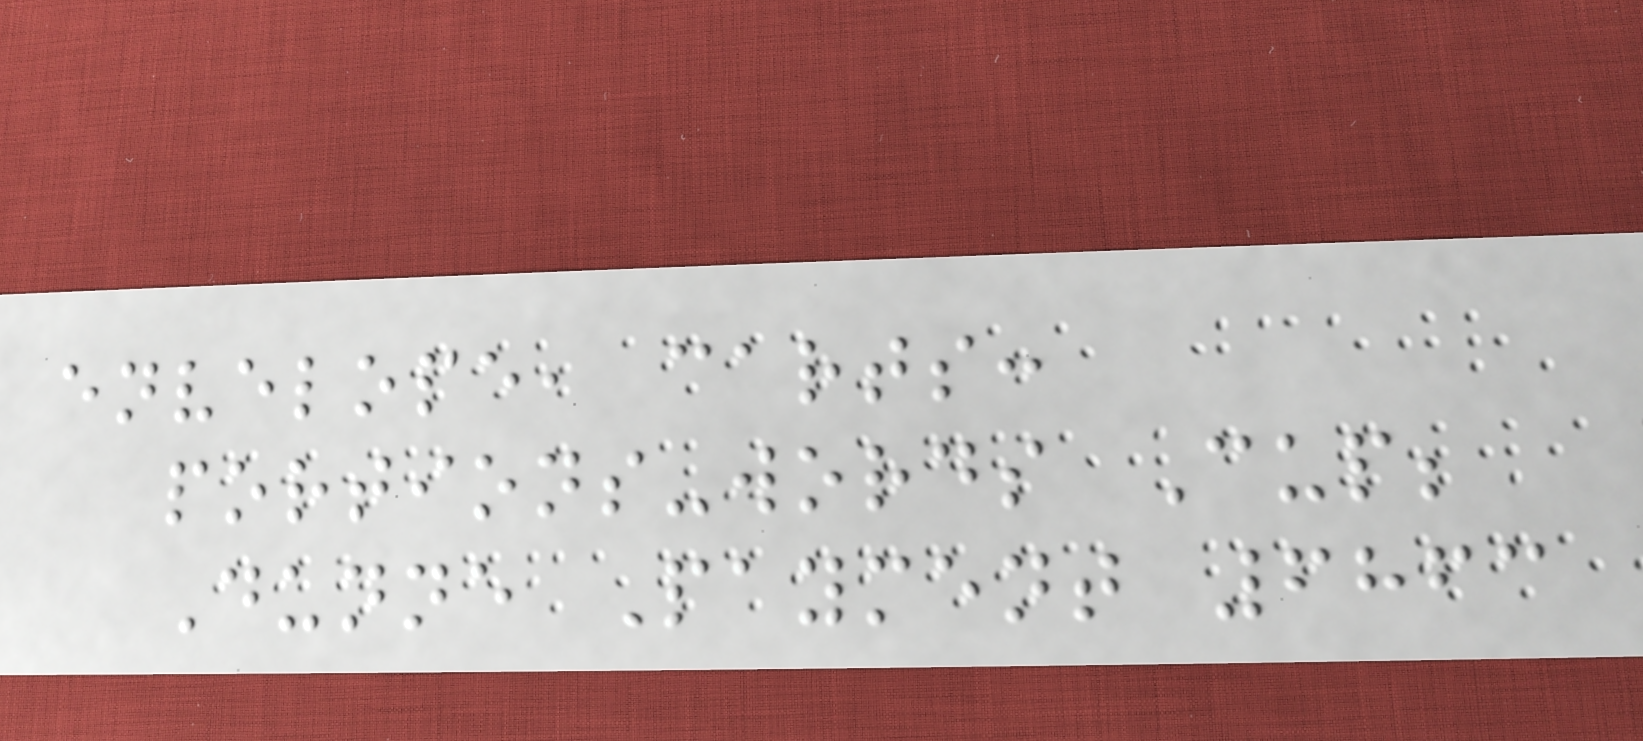envelope, carts:
portions-words Cup;
Dunne Payment 6863
